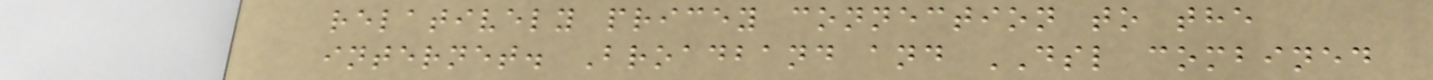relatively pricey connection to the
internet. Broadband and DSL combined
